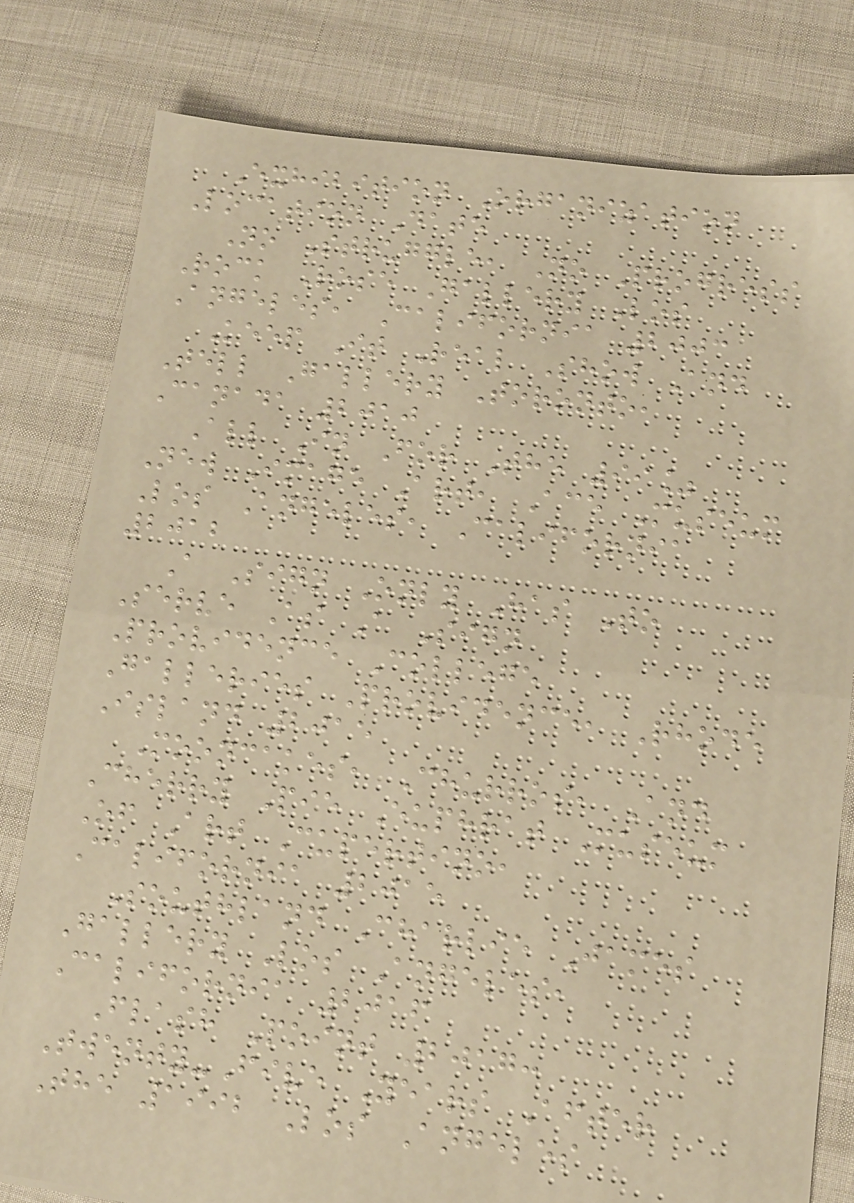Exhibition Organization
Location Date
No Struggle, No Progress
Rock Rose Gallery Los
Angeles, California 2003
Keep It Real Show And
Tell Gallery Toronto,
Canada 2010
All In For The 99%
New Image Art, Ace Museum
Los Angeles, California
2012
A Sign Only Has To
Serve As A Sign
Providence College
Galleries Providence, Rhode
Island 2015
Mooncakes, Churros, And
Cherry Pie Euphrat Museum
Of Art Cupertino,
California 2015
Southland Charlie James
Gallery Los Angeles,
California 2016
Flash Point 2017:
Twenty-Five Years After
The 1992 Los Angeles
